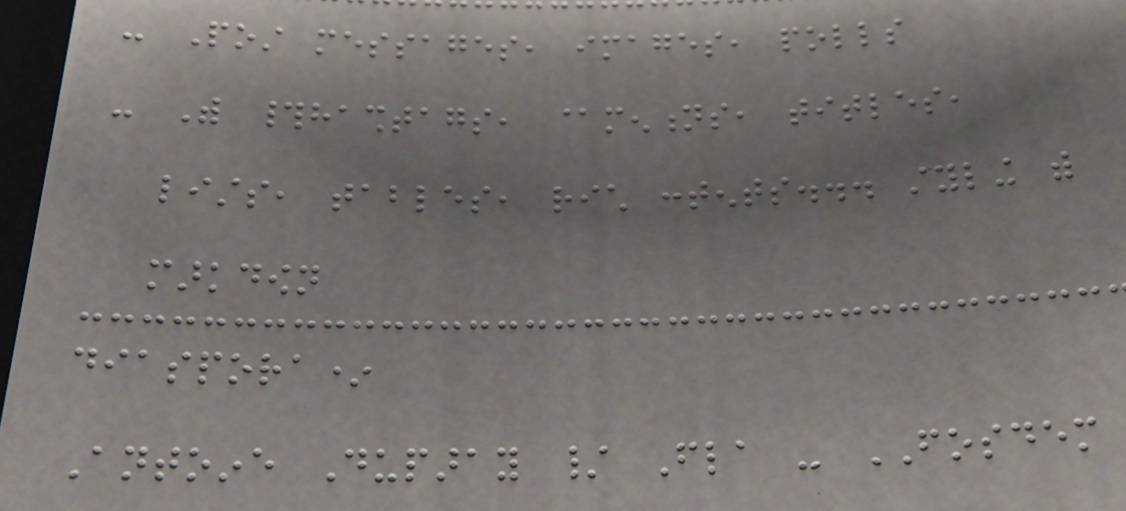- Post messages, images, polls
- With #hashtags, @mentions, titles,
lists, tables, rich contents... styling with
markdown
diaspora*
Antoine Duparay / Fla - FOSDEM
